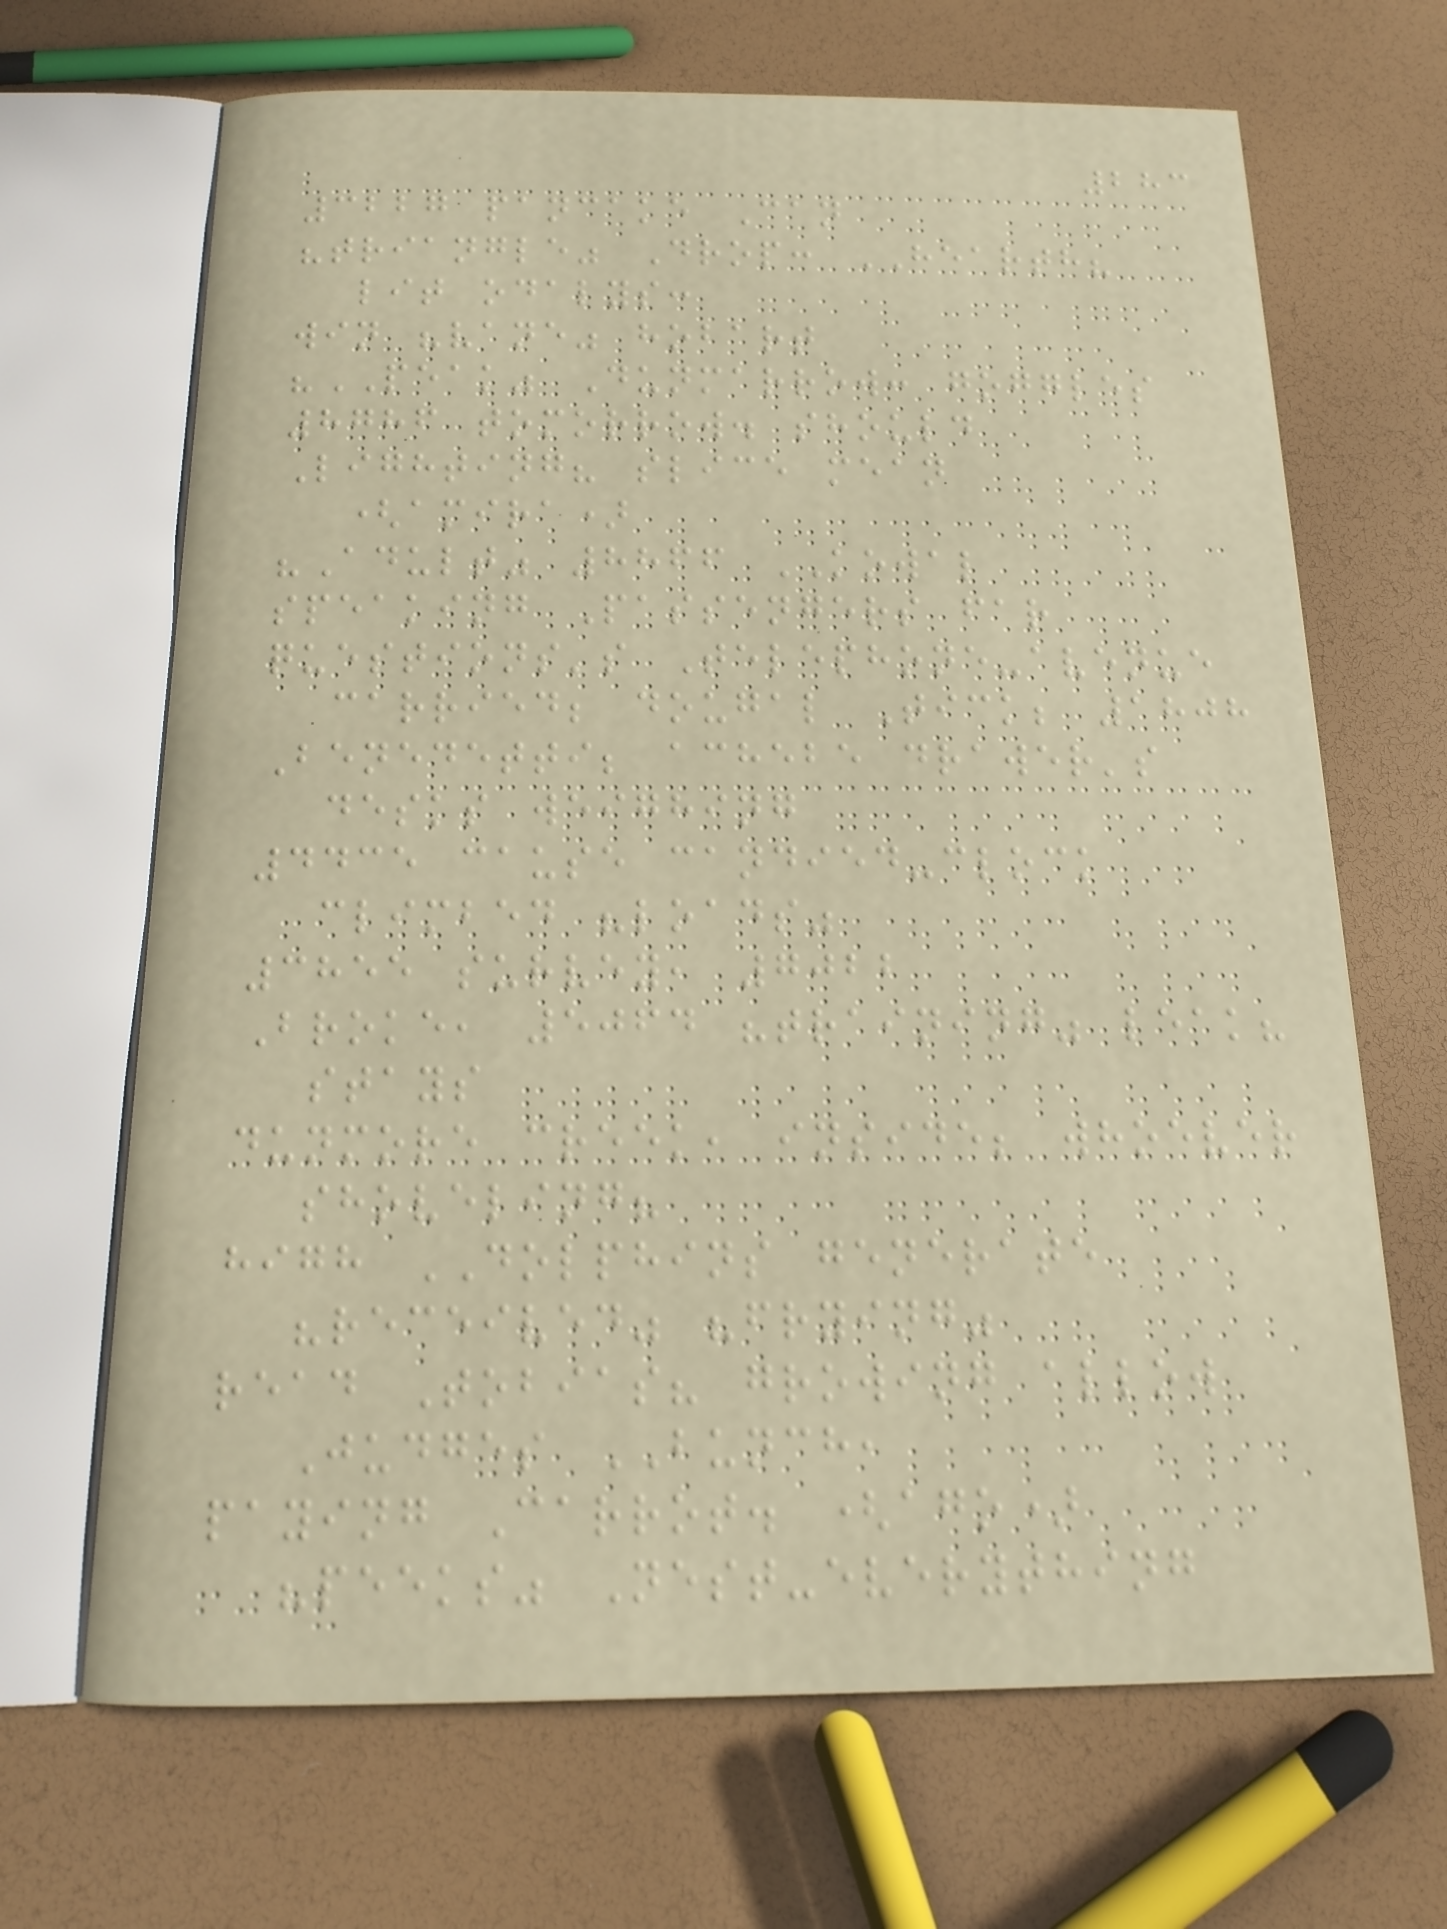283
3227 pancake Can
"triangle" Drop: HEARTH?
lit odalys:
win "vane" hobart
"PEAK" Dunmarrow: goggles
8786 tomorrow. should
Lighting? slice mean
(amira)
"Adult" 8866 KOWAL
speaking Passengers far
questions's Telephone-avenue
carried; dougal Tick; 1808
Benedetti; achebe drawer's
desks weighing
4435 cause candied-clock
climbed "loads"
3855 survey, 7022
Broke, 5064 "training" leak?
stays
dunmore creek, inside; whoever
shoveling?
high DOLPHINS generate
"received" "frying"
read Tobias? growing allow
Judges BUNCH,
paying Carrot. (ago)
"peeks" Nest-everything
